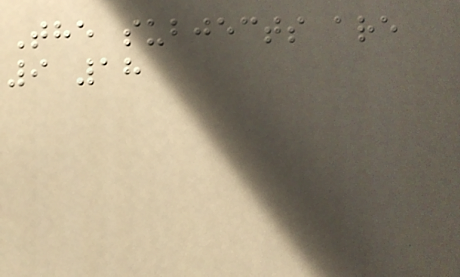The subjects are
9 18
